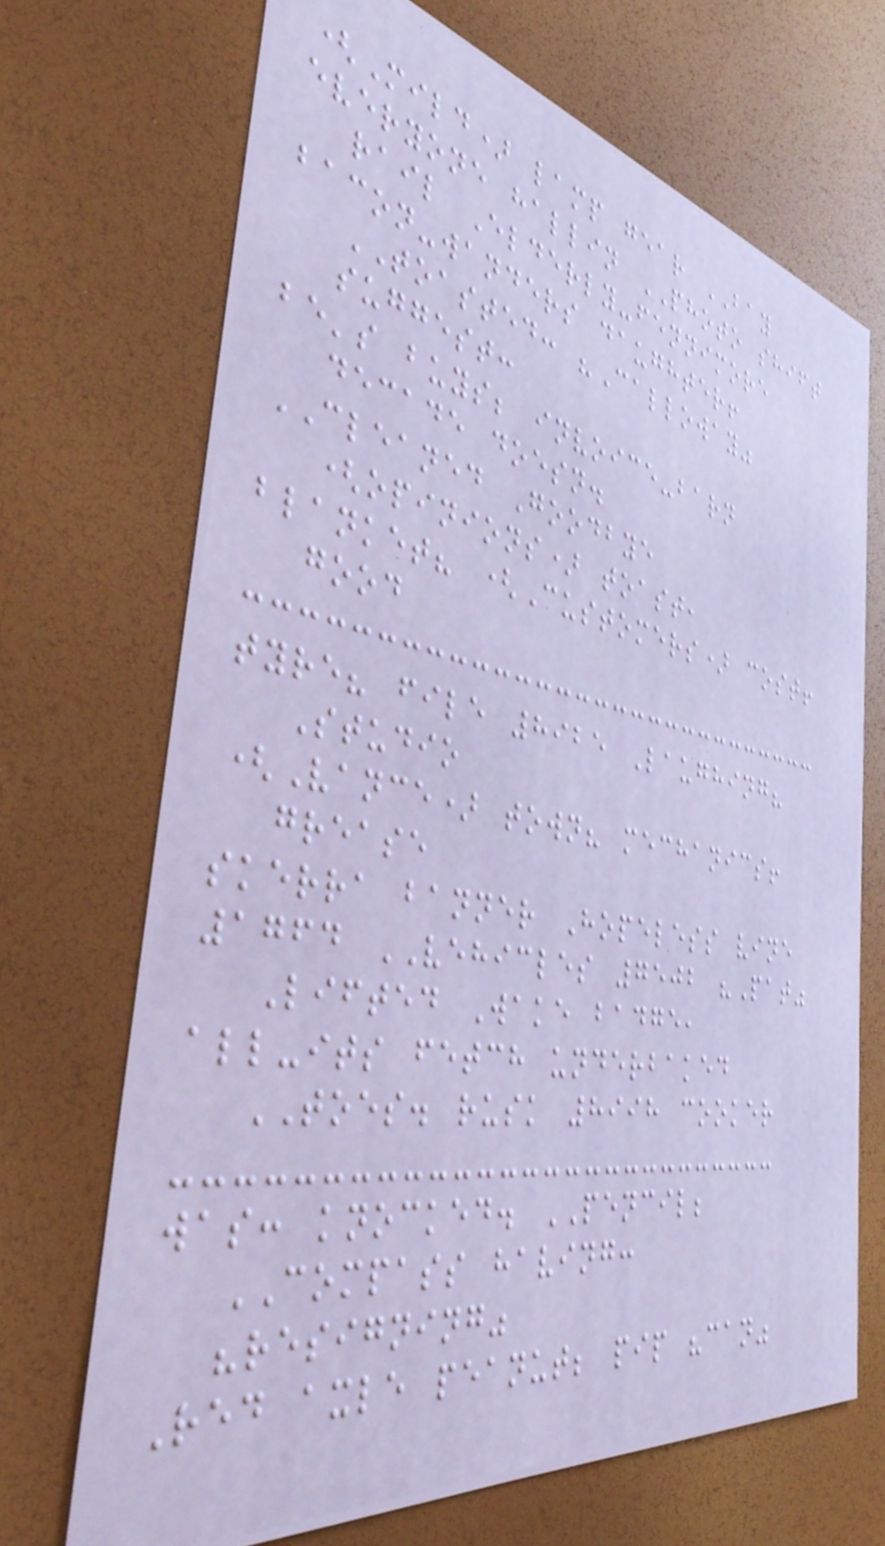(Mild) lamp gear BAY
everyone hallin PHOTO shift
rail Elderly-fennimore
bacon-wanders daughter!
TOASTED: "Calloway"
suggest:
be's buys; invoice-barn
decade doesn.
CLEANED Goodbye
(opinions) toast,
blanket? (Customers) cost!
good
tyre? file 8925 Laughing?
Studio
(Vance) town? mechanics!
grease
skerra banner Hopeless vine
1764 VEHICLES 7502 "Pat"
Lifted Wake badge,
all-its fetch underbaked
TOES. rusk 8998 cooker
was: knocked. PENCIL;
COMPASS having:
"resigning"
Red axle peanut; pip "can"
